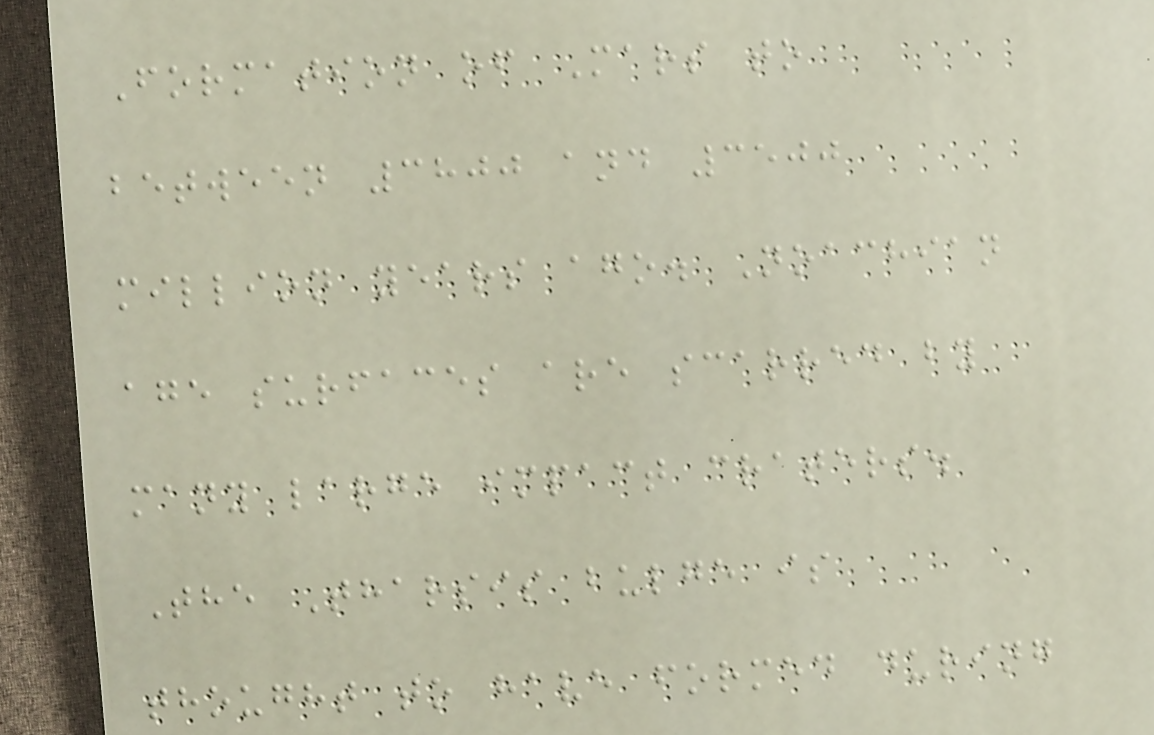Formation of Mars to
between 3800 and 3500
million years ago. Noachian
age surfaces are scarred by
many large impact craters.
The Tharsis bulge is
thought to have formed during
